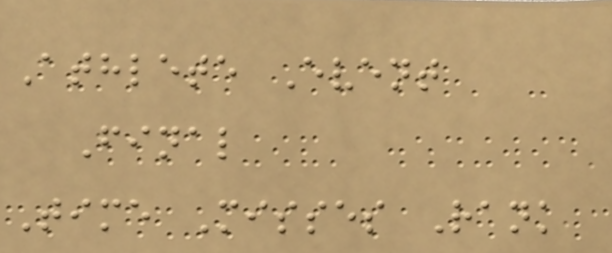Athlete Event
Final
Time Misses Rank
